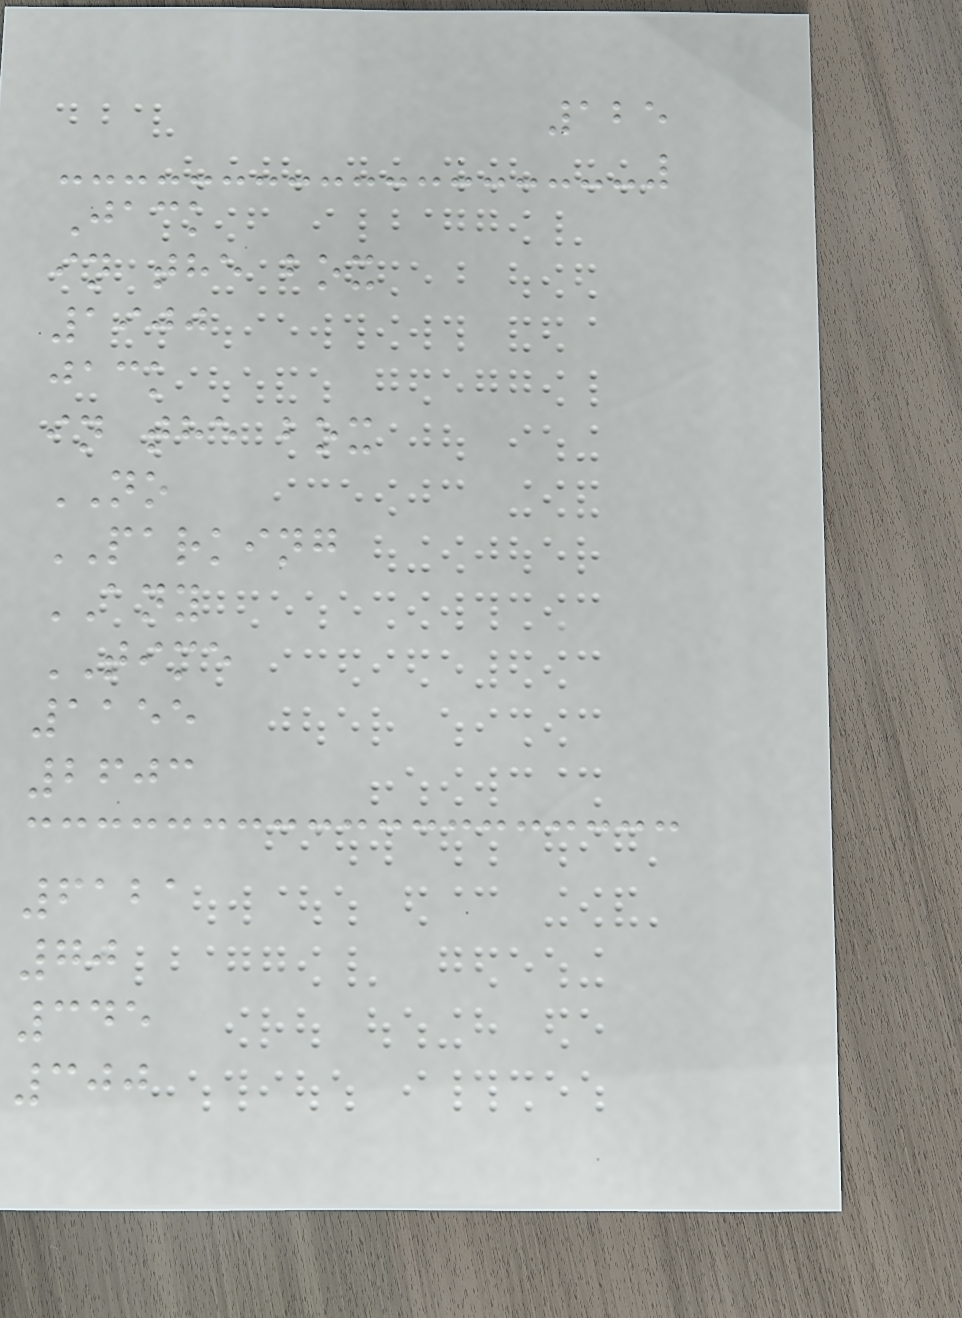125
Jack
in the box
1900
jack
in the box
NO
PARKING
ANY
TIME
1155
2603
6121
70
345
300
